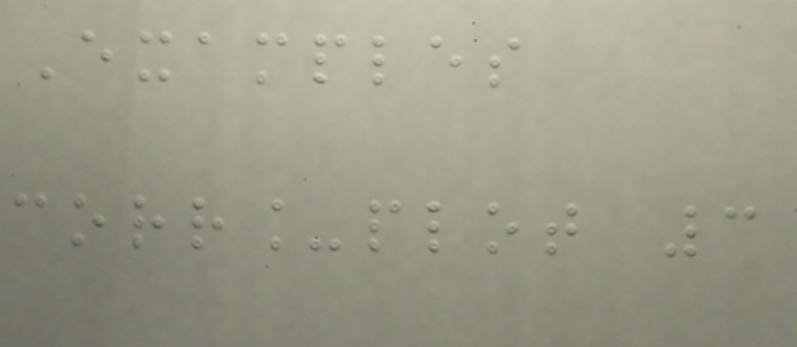Examples
corr_plot 3
